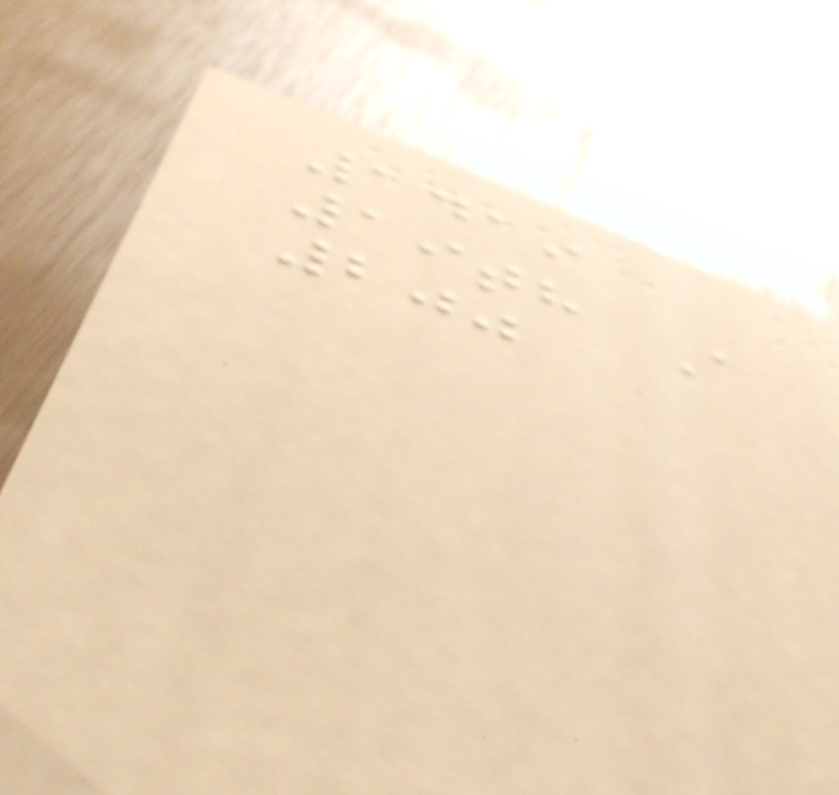1419
19th A
200
